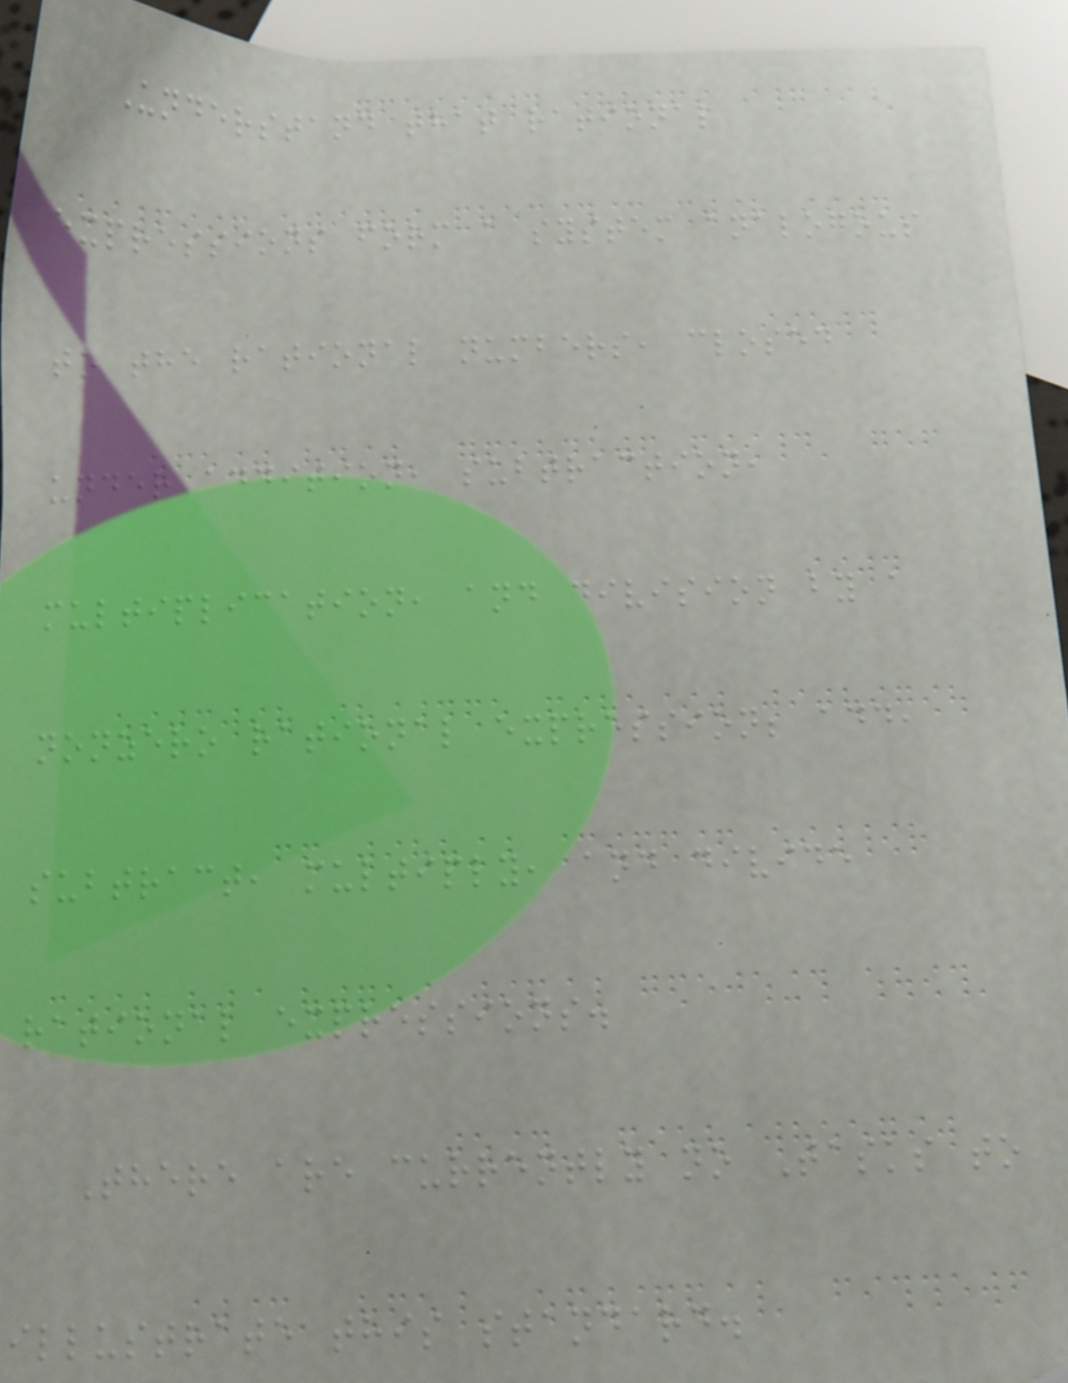Understand that rational
expressions form a system analogous
to the rational numbers, closed
under addition, subtraction,
multiplication, and division by a
nonzero rational expression; add,
subtract, multiply, and divide
rational expressions.
There are currently no Tasks to
illustrate this standard.
